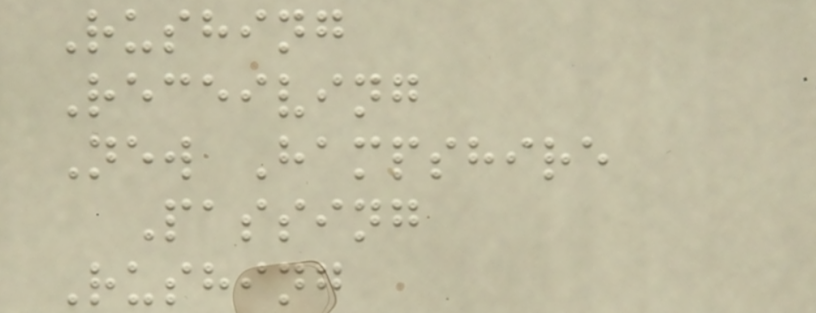Rushing
Receiving
New Hampshire
Passing
Rushing
